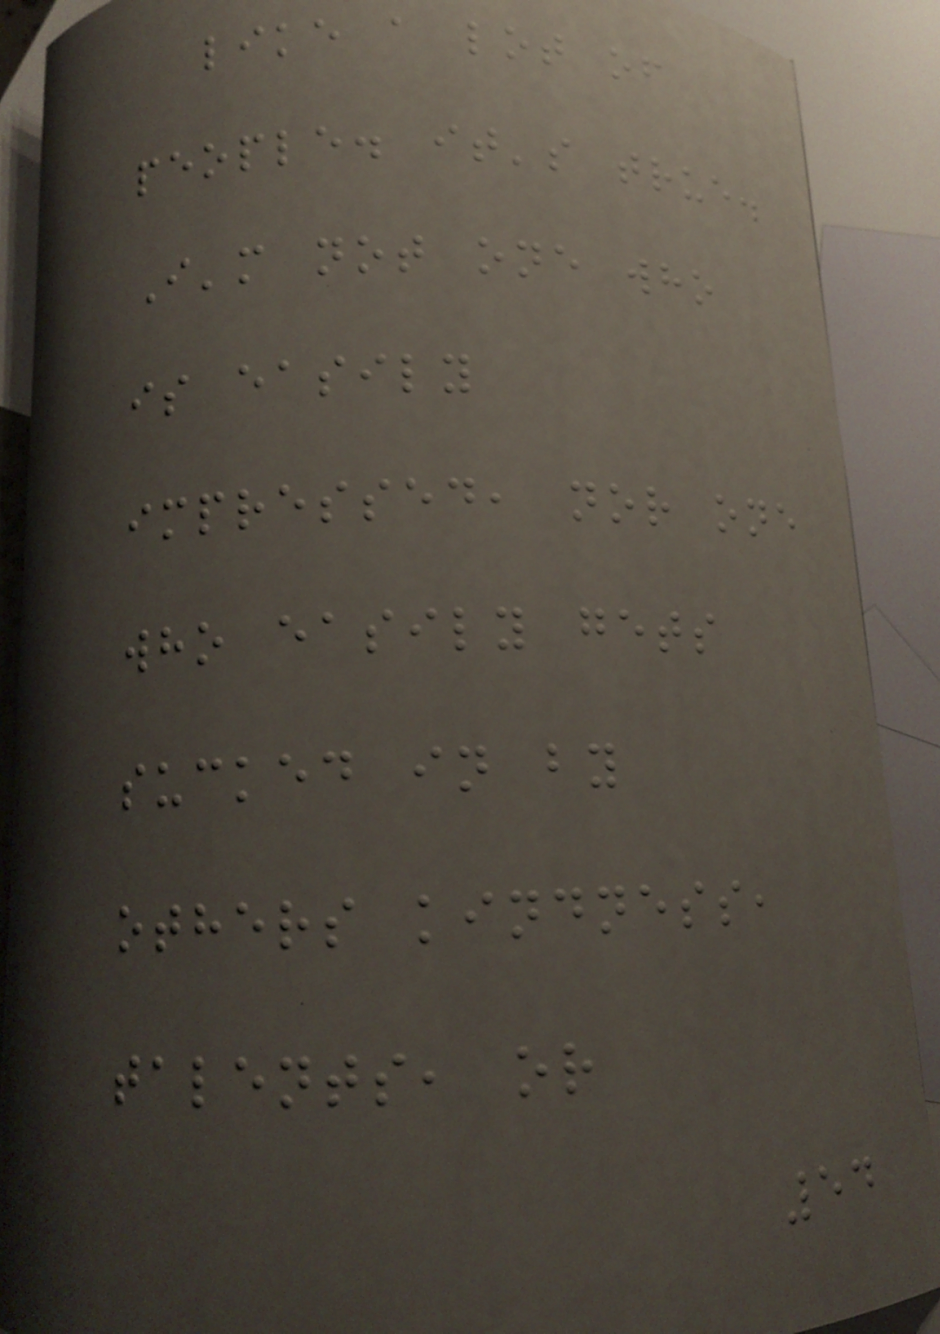like a lot of
people. it's true.
I'm not one who
is easily
impressed, nor one
who easily gets
sucked in by
others kindness,
talents, or
54
